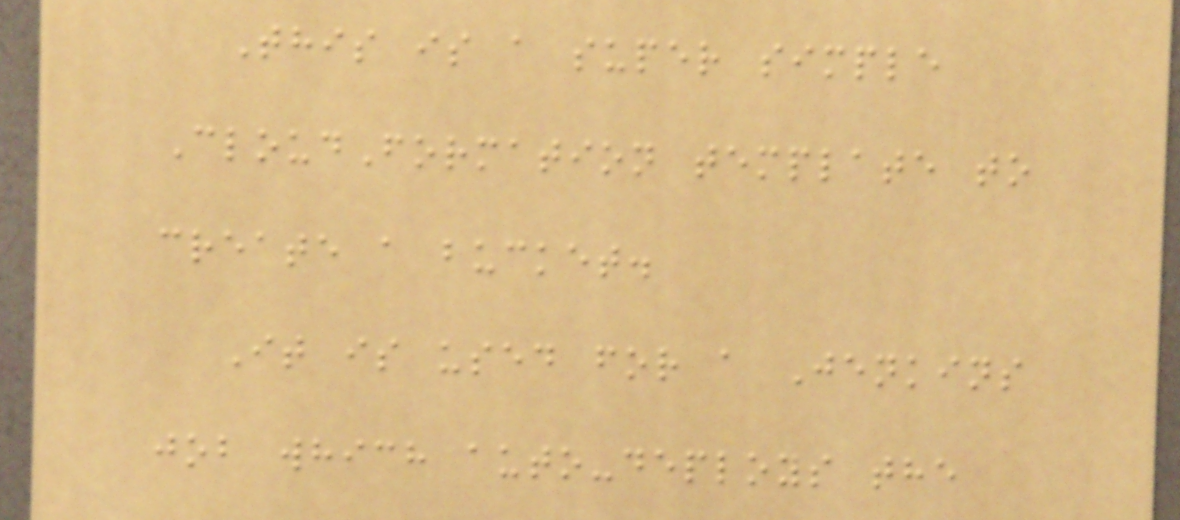This is a super simple
CloudFormation template to
create a bucket.
It is used for a Jenkins
job which auto-deploys the
